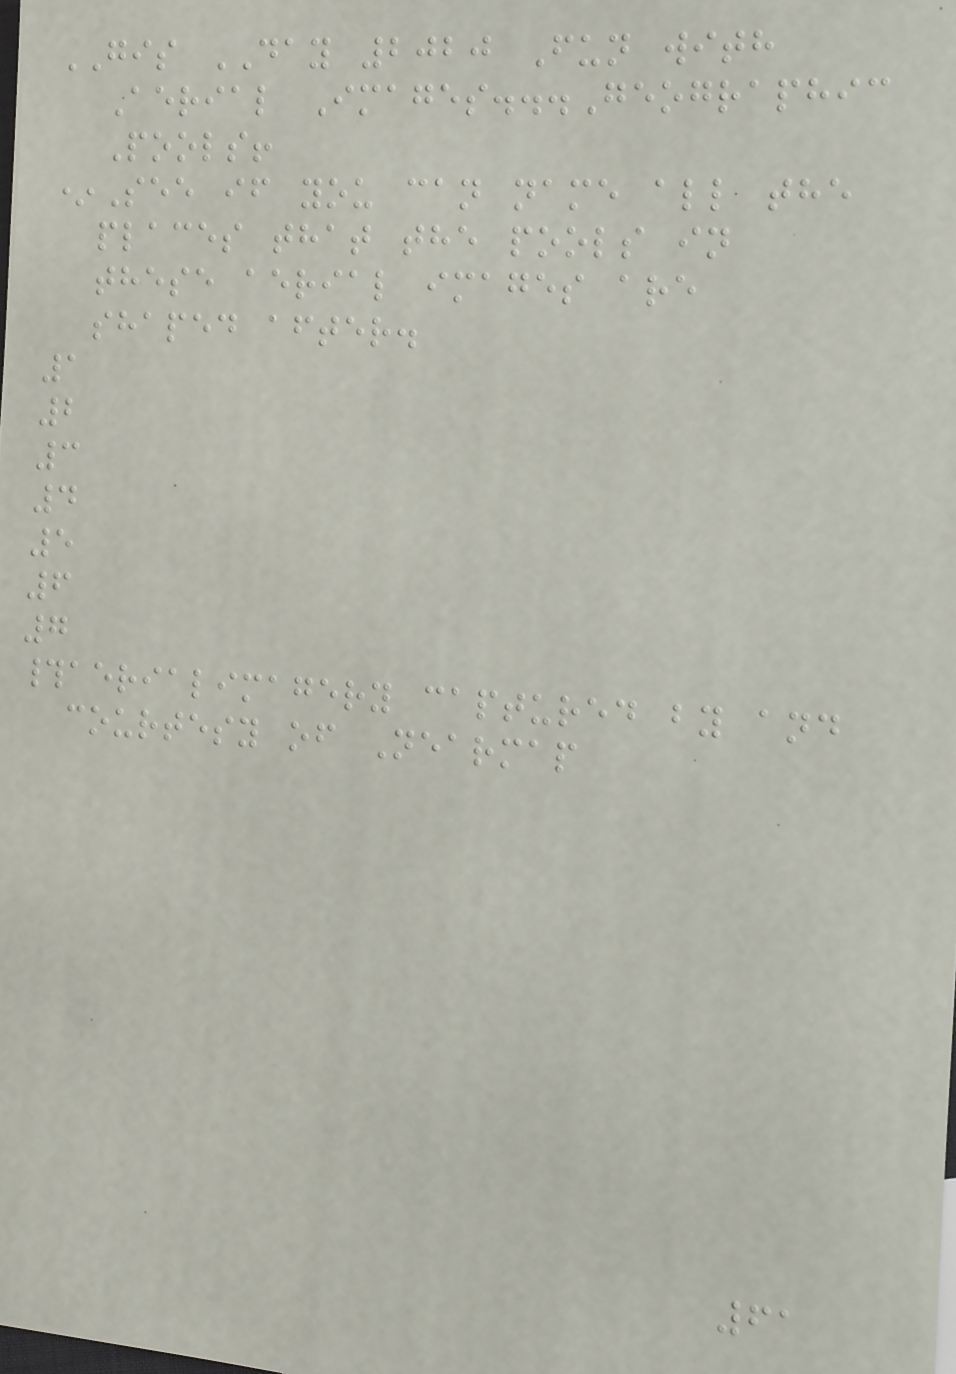GIS DAY 2020 Fun with
Aerial Images...Geographic
Pools!
*See if you can name all the
places that the pools in
these aerial images are
shaped after.
1
2
3
4
5
6
7
#aerialimagery captured by and
courtesy of Nearmap
61
